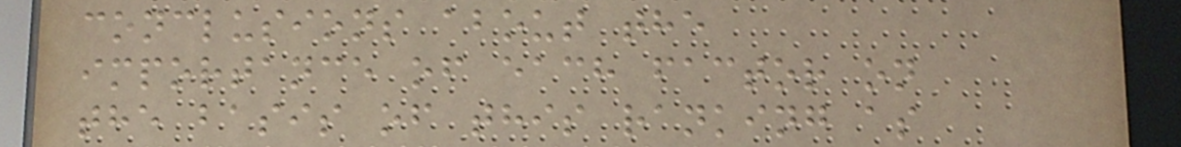conclusions about the
importance of each factor on
the basis of this ranking as
